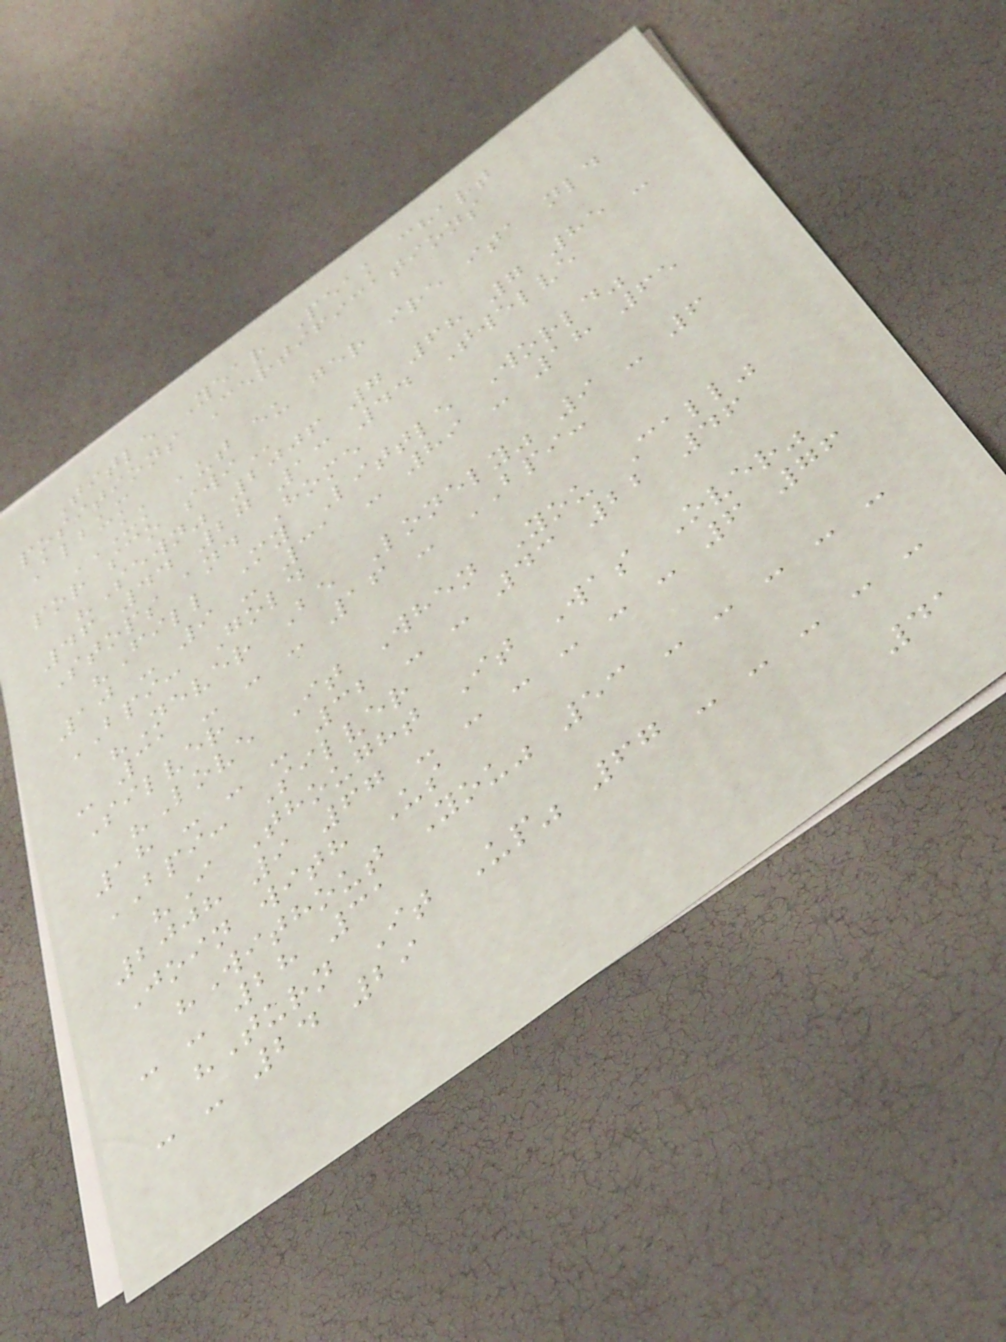Title Year Peak chart
positions Certifications
Album
UK AUT EU GER IRE ITA NLD
POR SCO SWI
"Sewn" 2006 7 68 7 85 -
46 44 27 13 44 Twelve
Stops and Home
"Fill My Little World"
10 - 9 - 31 - 89 - 18 65
BPI: Gold
"Never Be Lonely" 9 - 6
- 31 - - - 16 - BPI:
Silver
"Love It When You Call"
18 - - - 32 - - 43 22 46
BPI: Silver
"I Thought It Was Over"
2008 9 67 - - - - - - 6 76
Join with Us
"Without You" 53 - - - - -
- - 28 31
"Turn It Up" 67 - - - - -
- - 24 29
41
